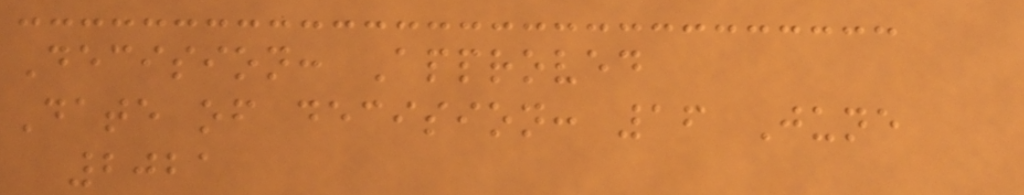Decision: Approved
Date of decision: 16 June
2021
